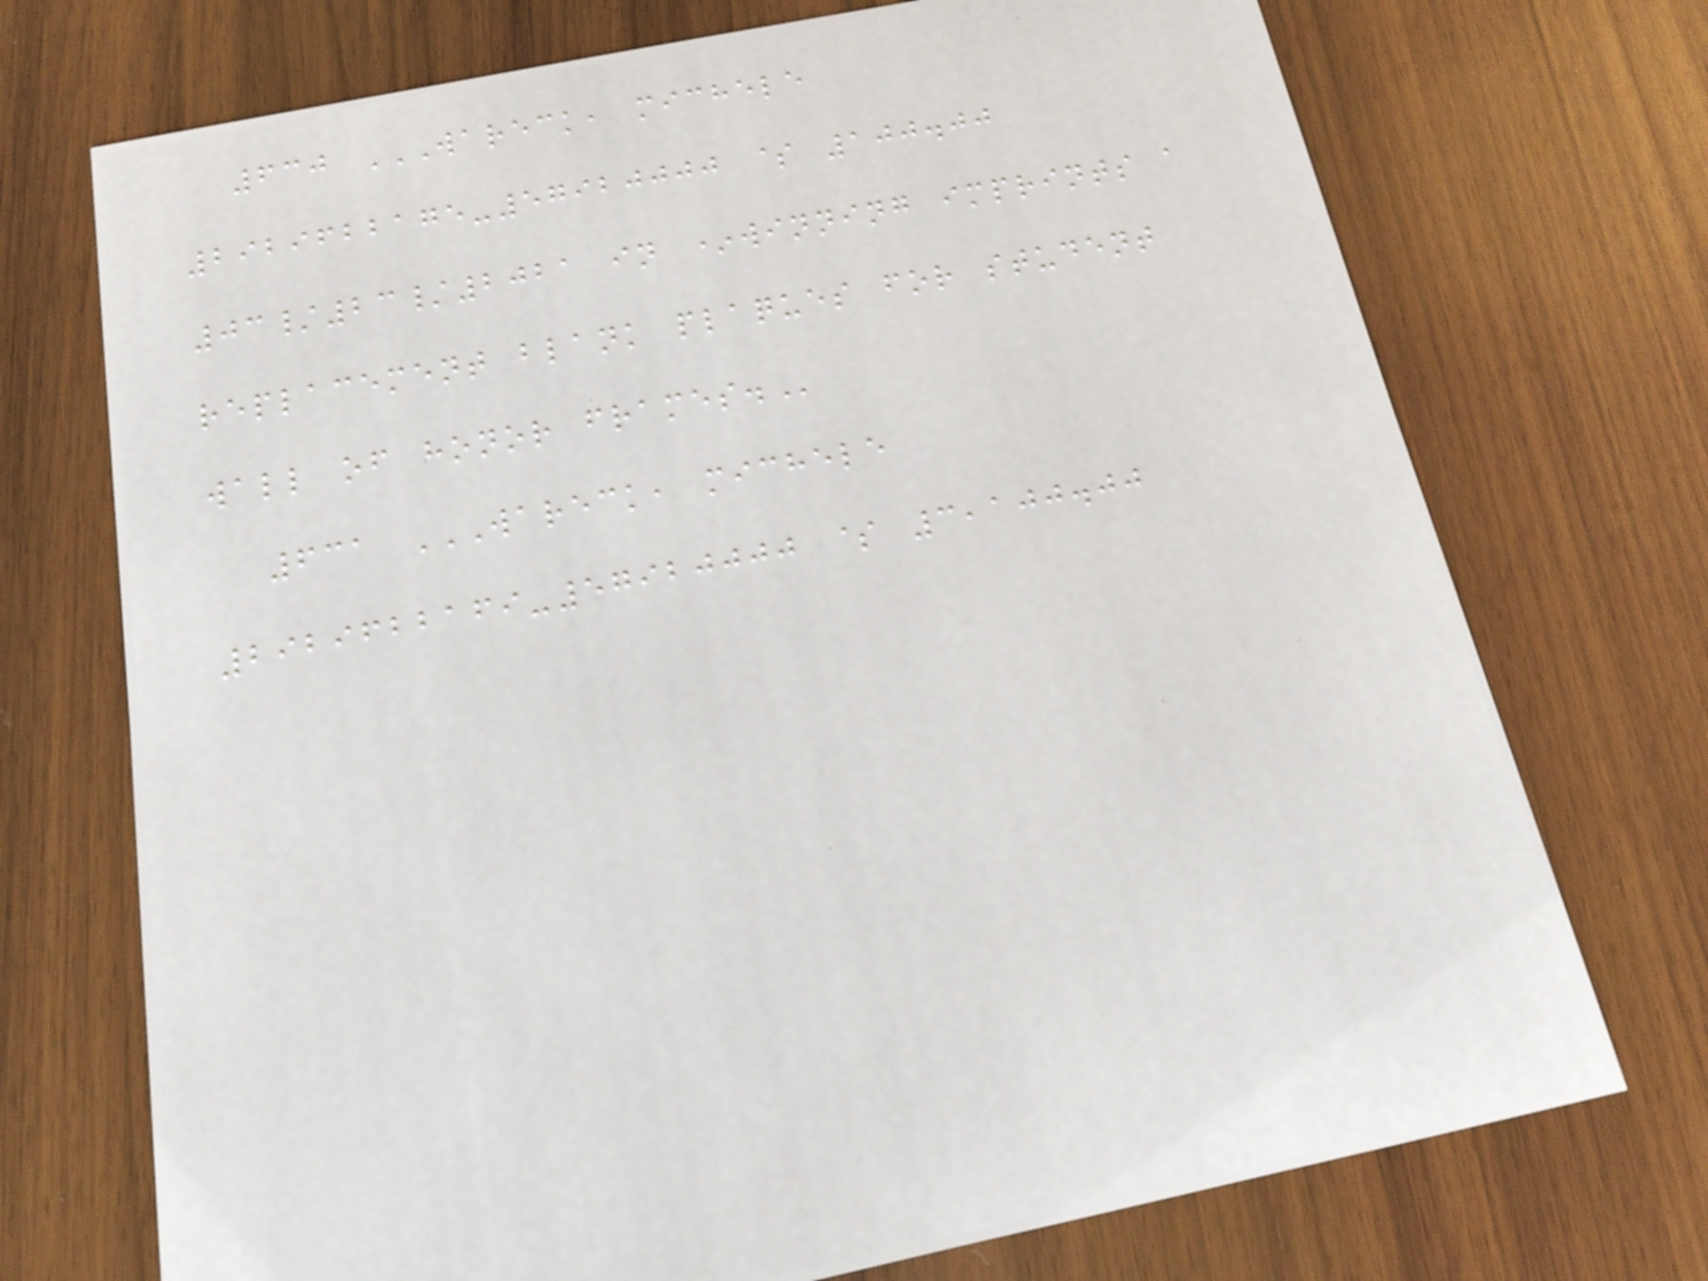630 WARECK, MICHELE
2929622175-57920000 $ 100.00
03/23/2021 IN *WINNING IMPRINTS A
REPLACEMENT BLANK PLAQUES FOR STUDENT
WALL OF HONOR FRAMES.
631 WARECK, MICHELE
2929622169-57920000 $ 3,100.00
